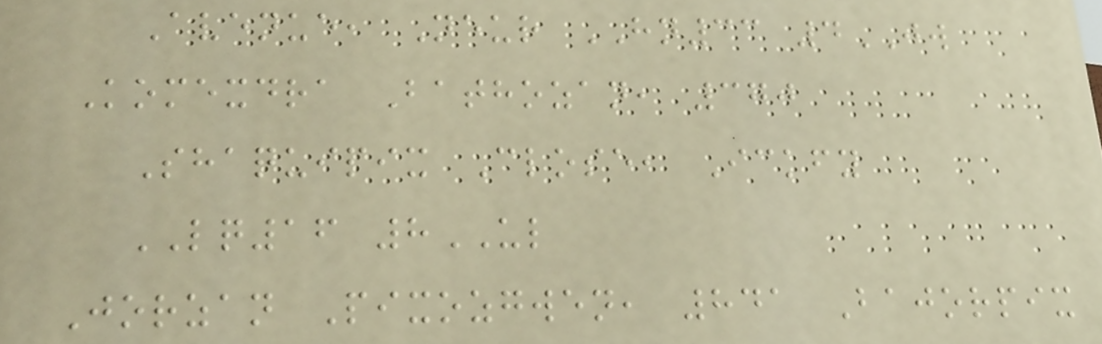Avenue, Neur HN33 4JW
Komexdra Bathozan, 370
Shaquipix Close, Ickfy
LQ16 8UL
Jorzan Pixozgwen, 841 Bajorpix
